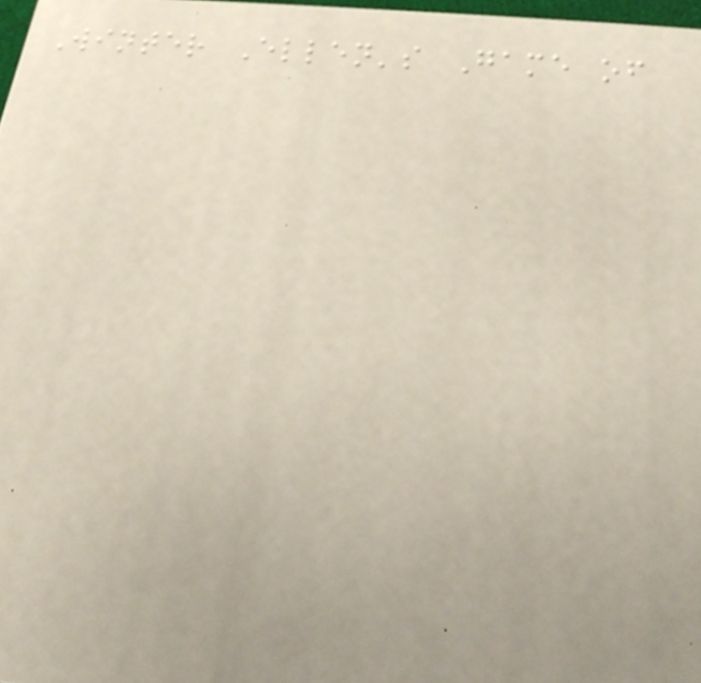Winter Ellen's Game of
